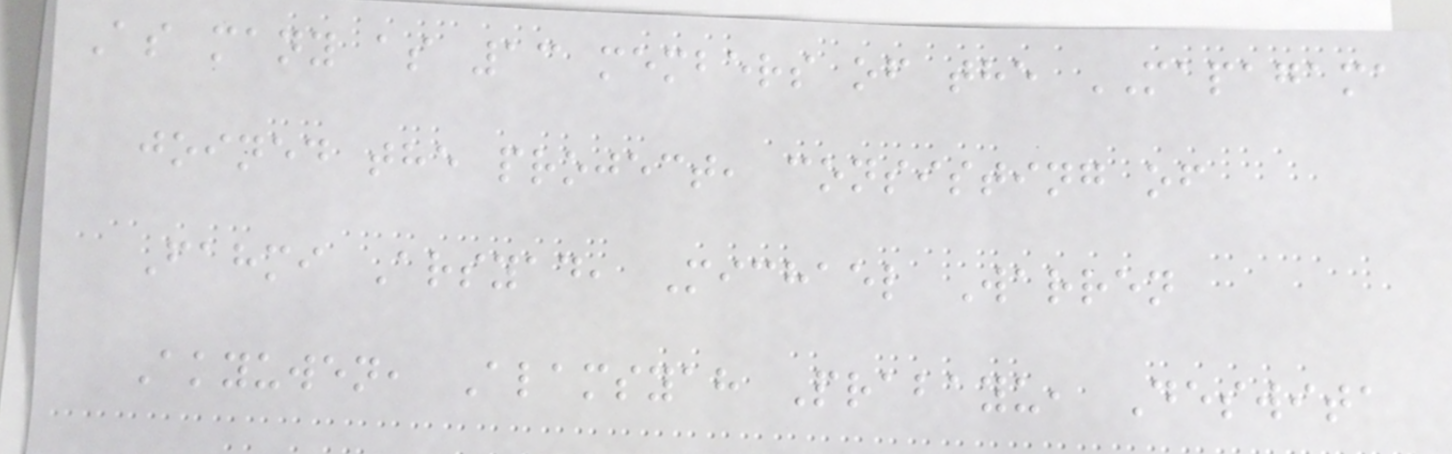As many as 13 members of the MAPAGAMA
joined the project, consisting of
Fahmi Arsyad, Michael Warren
Akyuwen, Alamsyah Prabayu, Deswita
